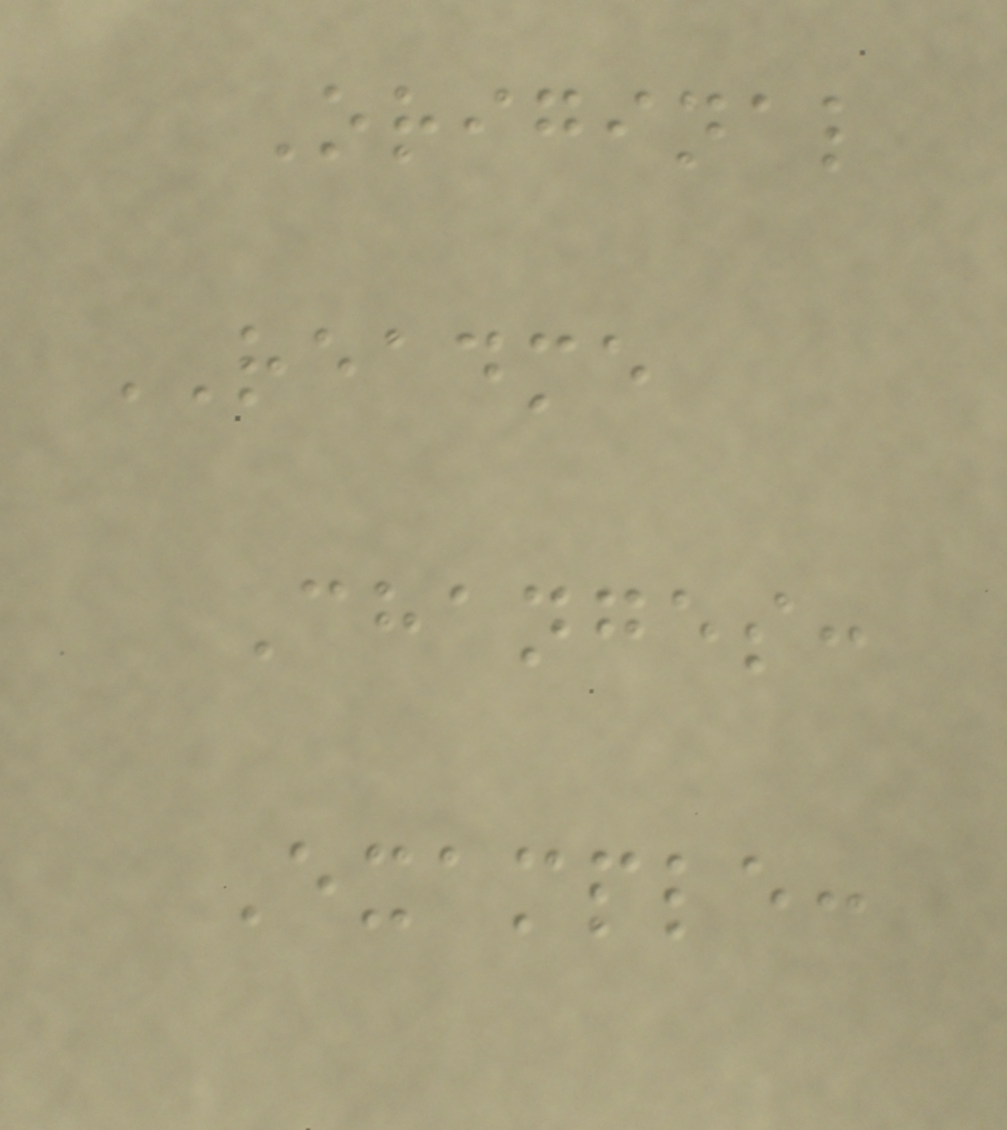Original
README
Changes:
Example:
